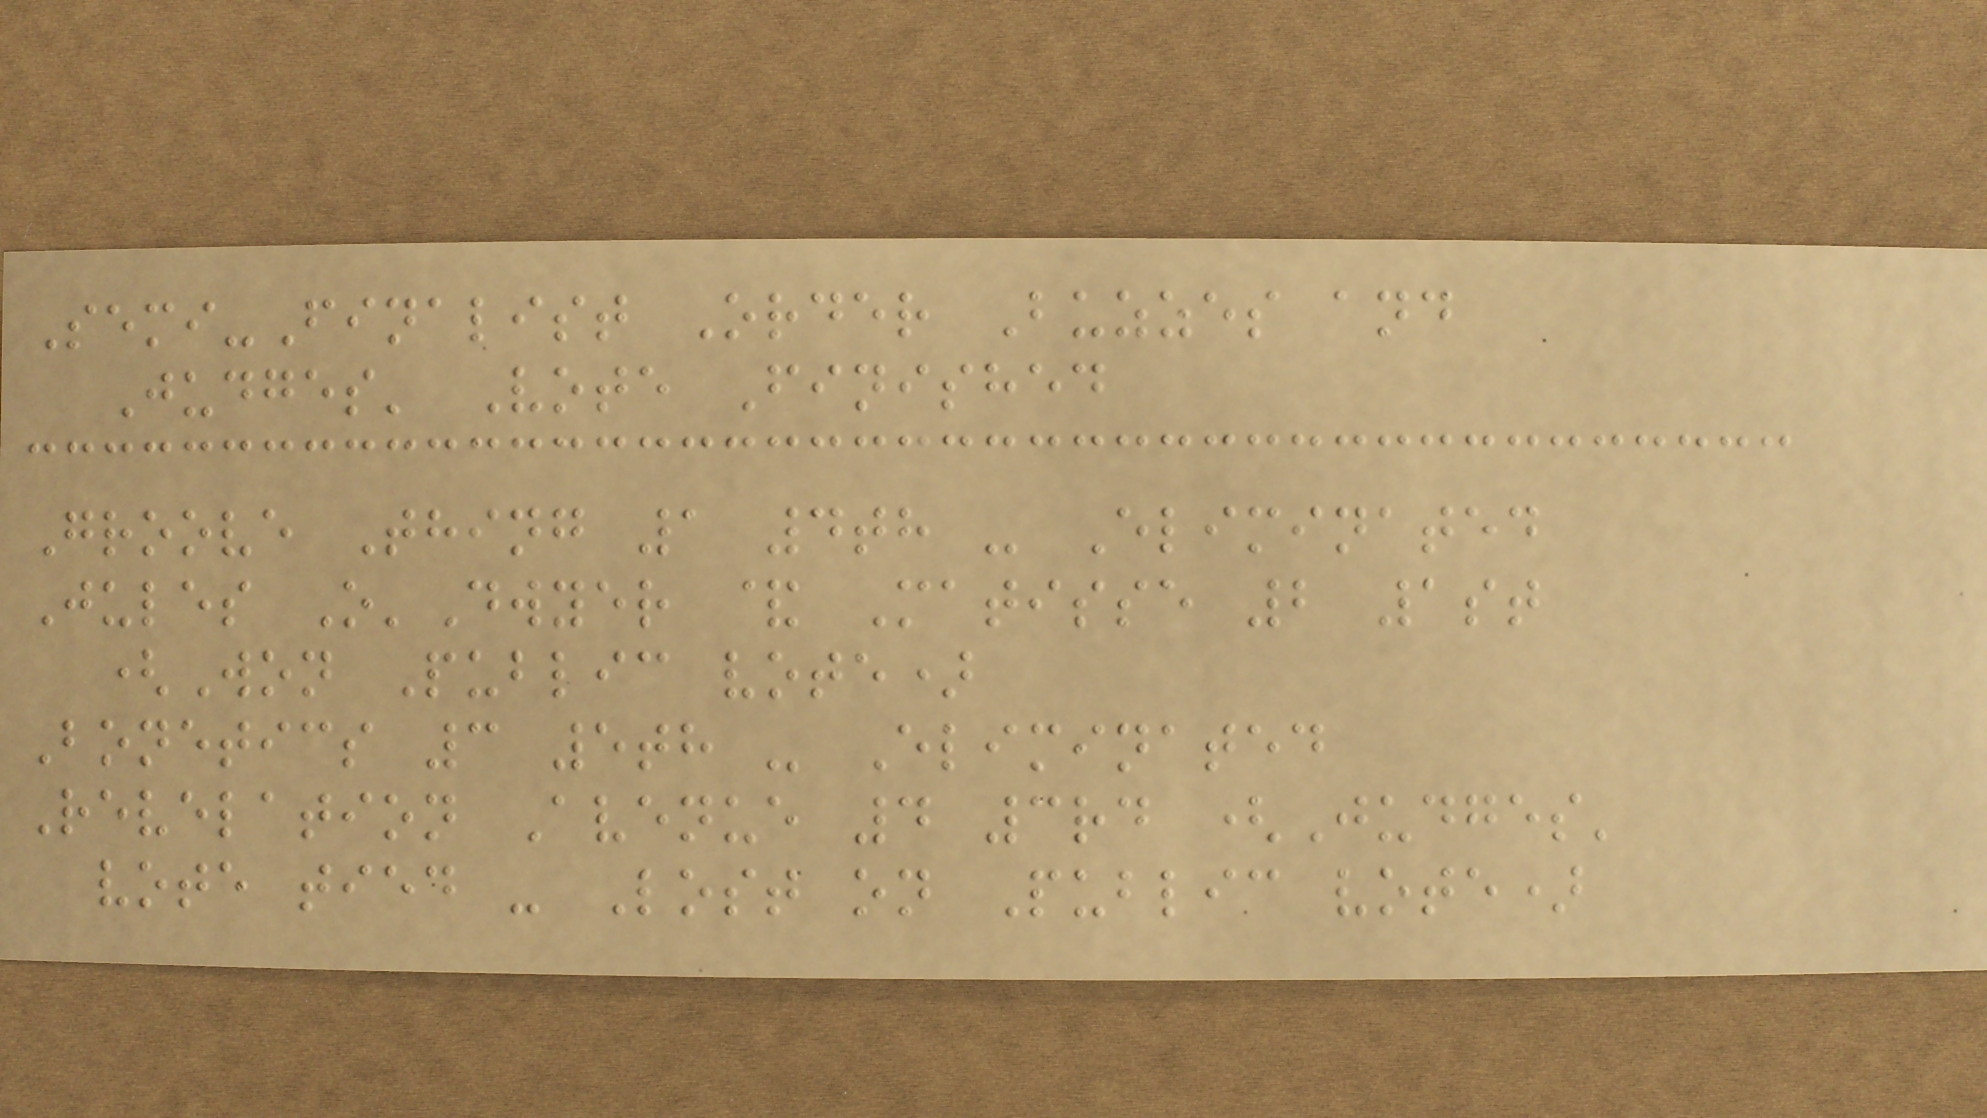Semi-Finalist Order Buzzes and
Judges' Vote Finished
Groove Thing 1 4th - Eliminated
Jules O'Dwyer & Matisse 2 1st
(Won Public vote)
Bonetics 3 5th - Eliminated
Revelation Avenue 4 3rd (Judges'
vote tied - Lost on Public vote)
